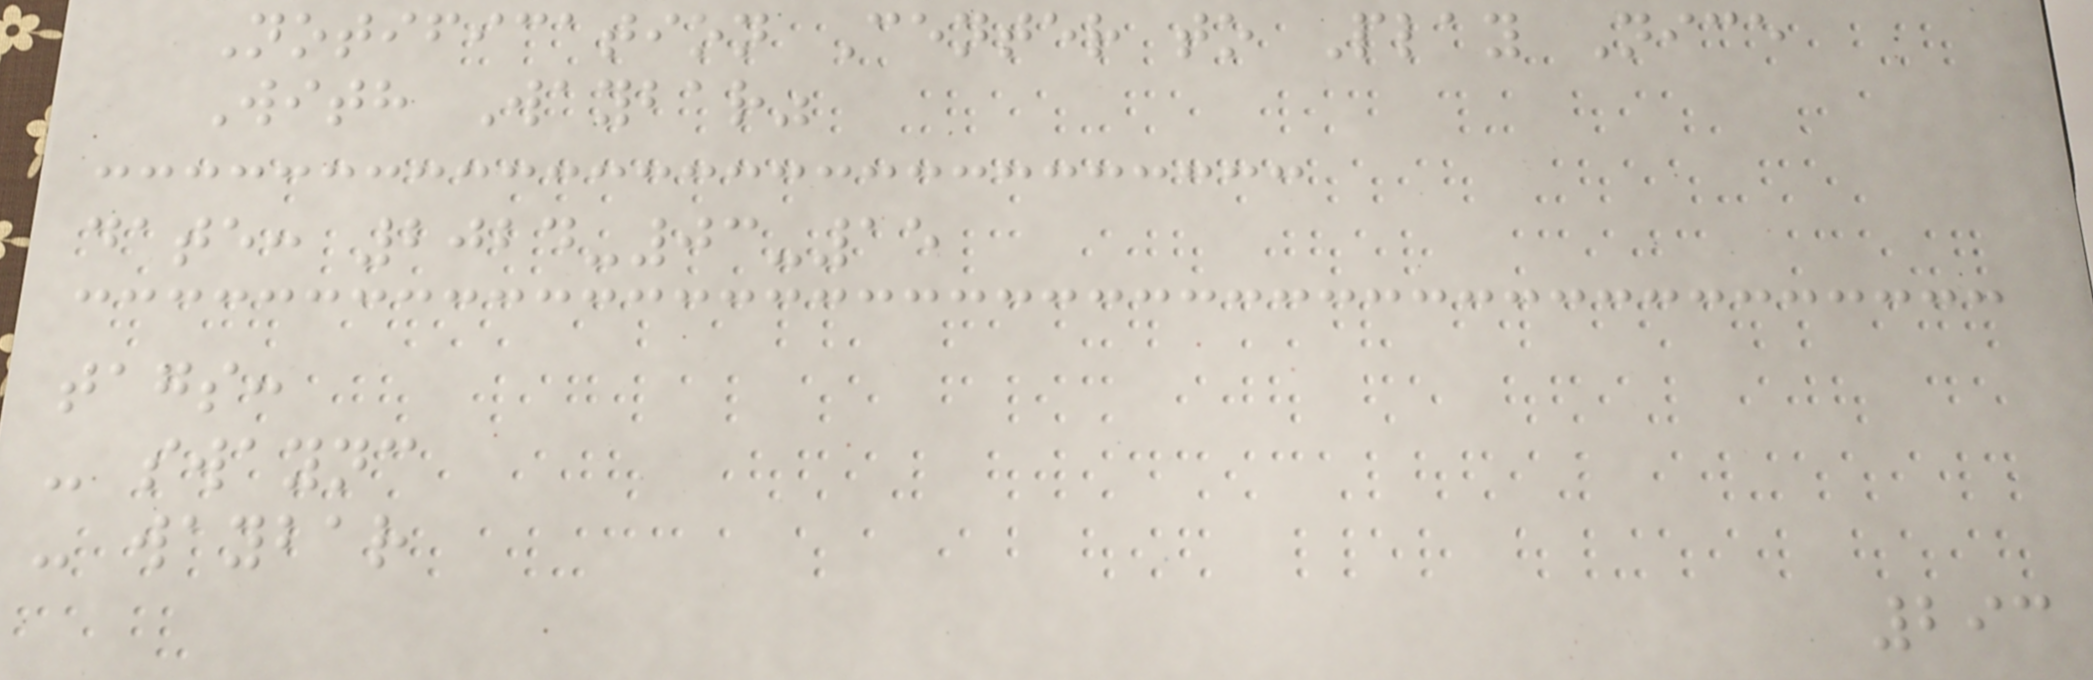Notification Center to Play Nice
With Waybar"
date: 2024-03-15
tags:
- swaync
- waybar
293
